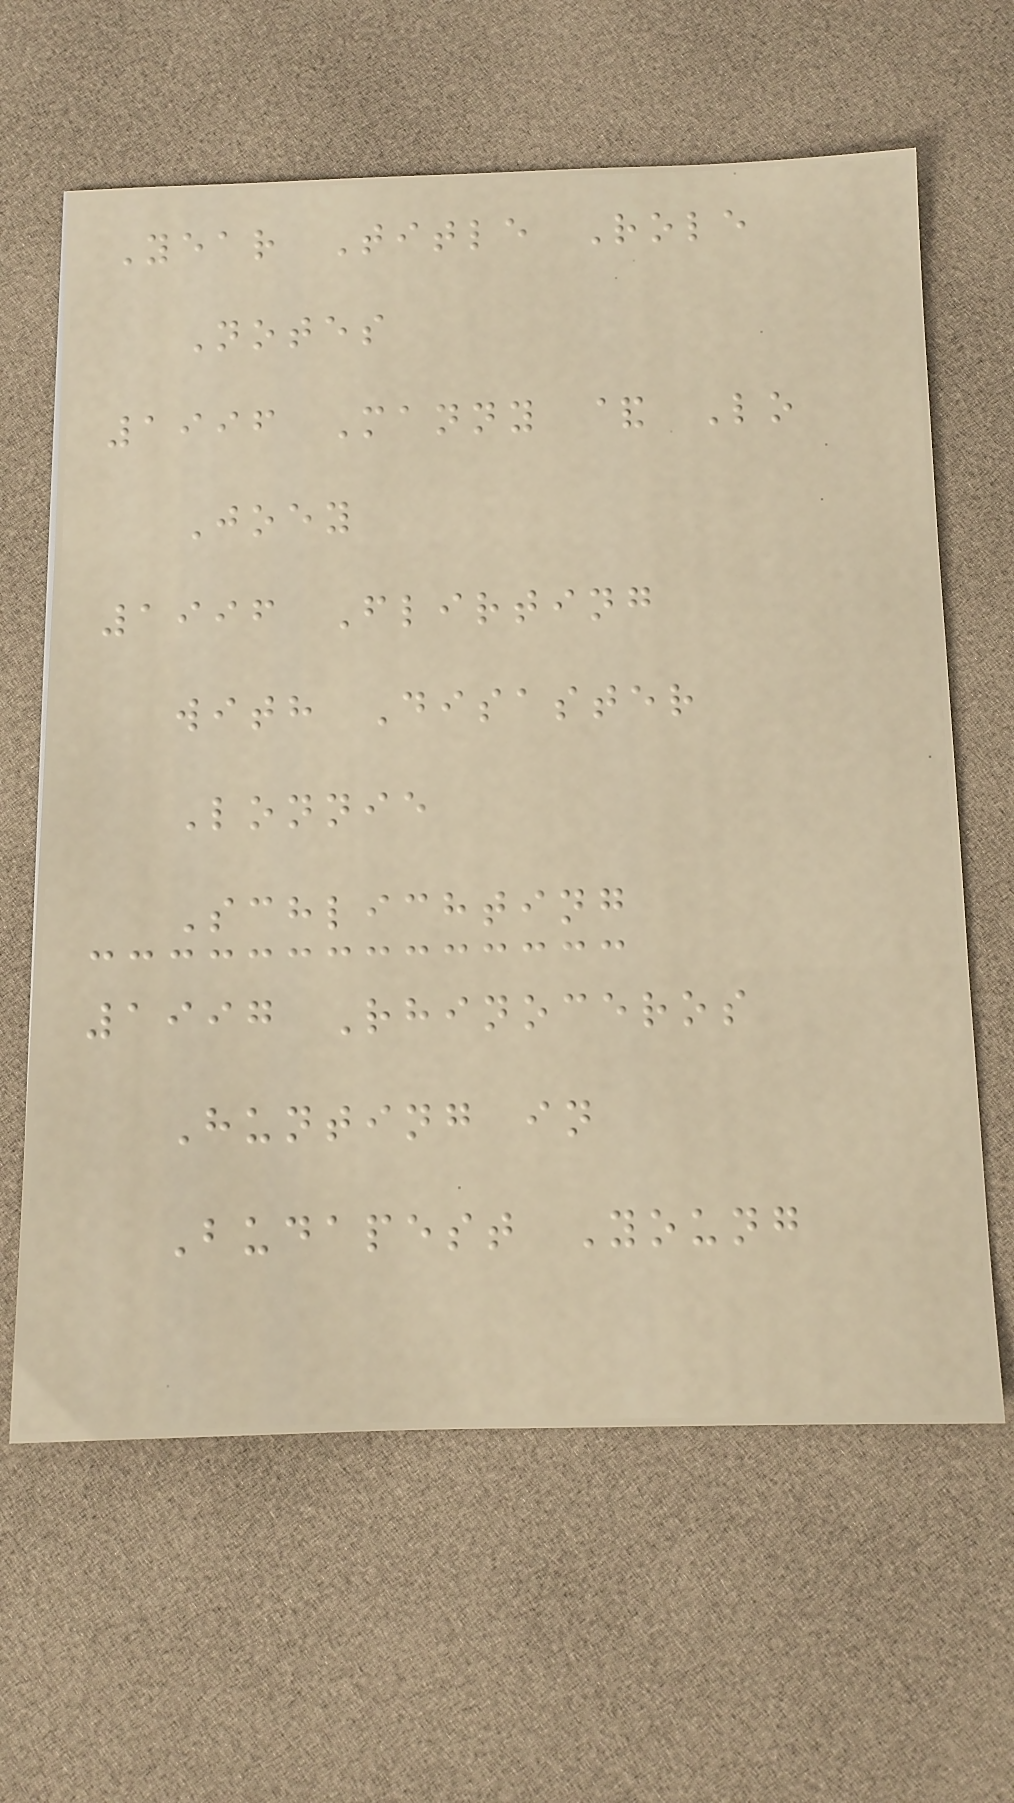Year Title Role
Notes
1996 Manny & Lo
Joey
1996 Flirting
with Disaster
Lonnie
Schlichting
1997 Rhinoceros
Hunting in
Budapest Young
